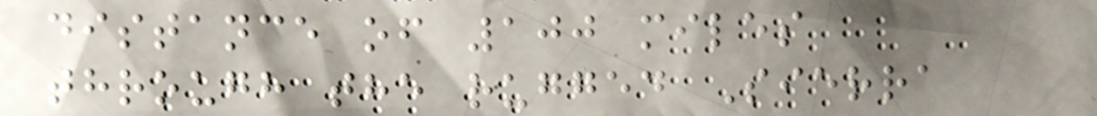distance of 100 miles
through the rugged Sierra
